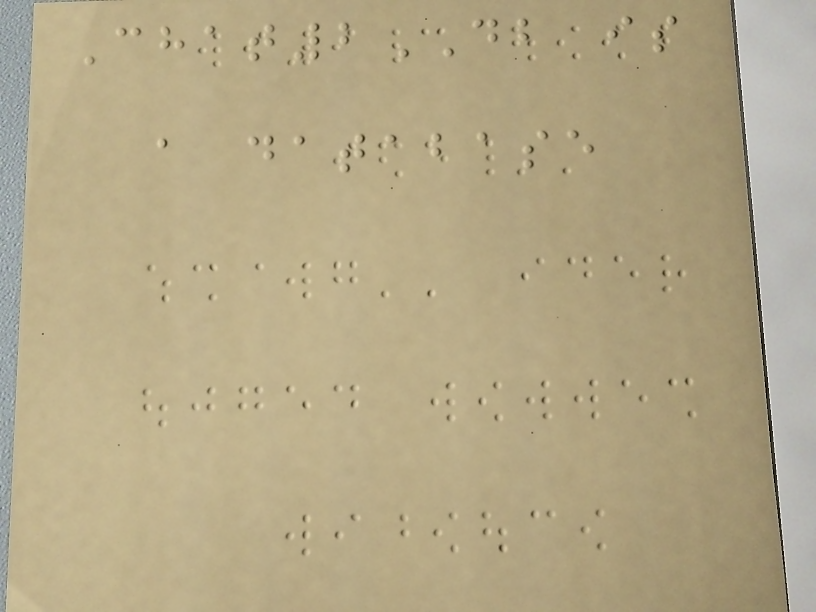Chat2DB is
a database
